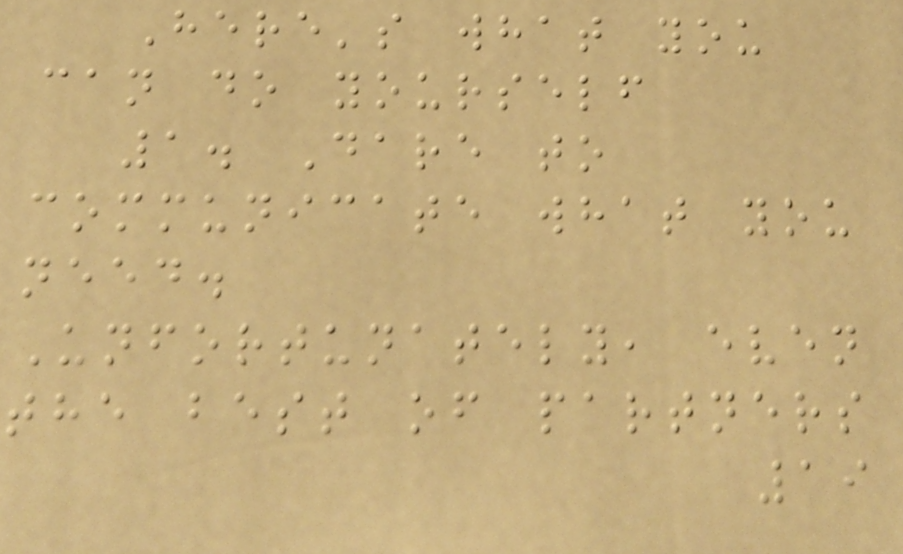Here's what you
can do yourself
1. Dare to
communicate what you
need.
Unfortunately, even
the best of partners
19
